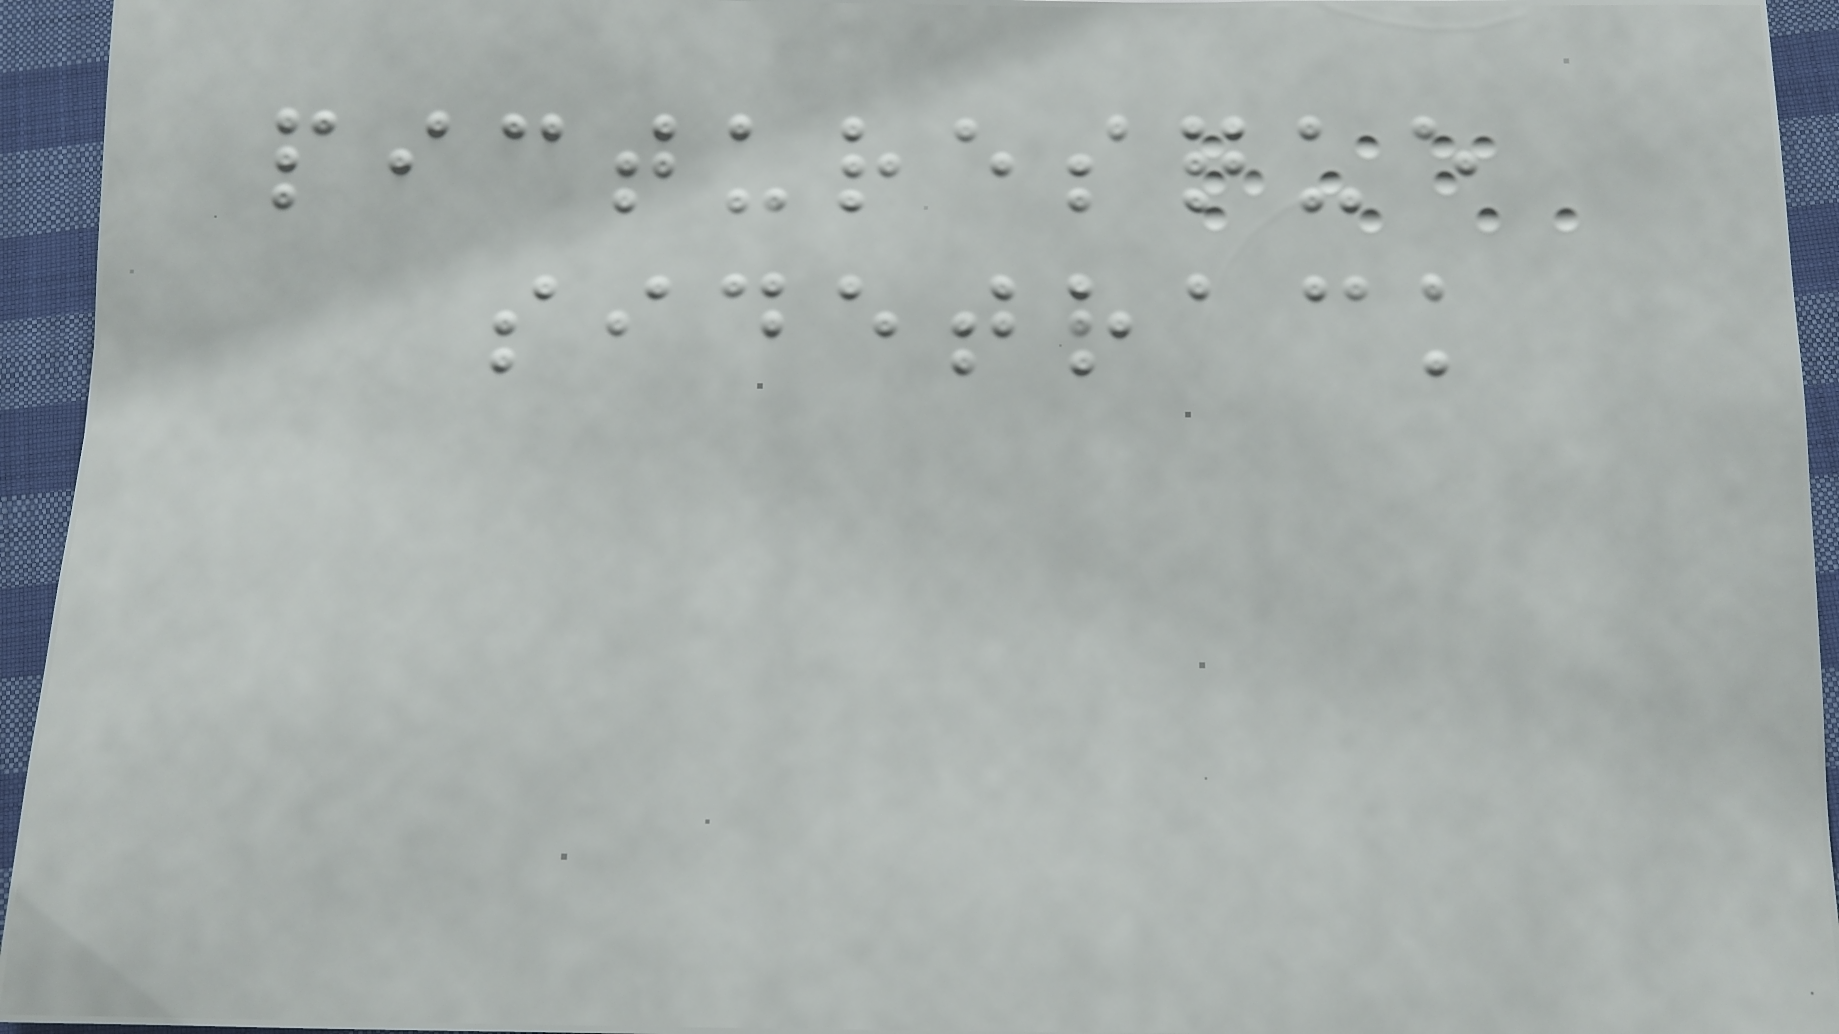picturesque
sidetrack
